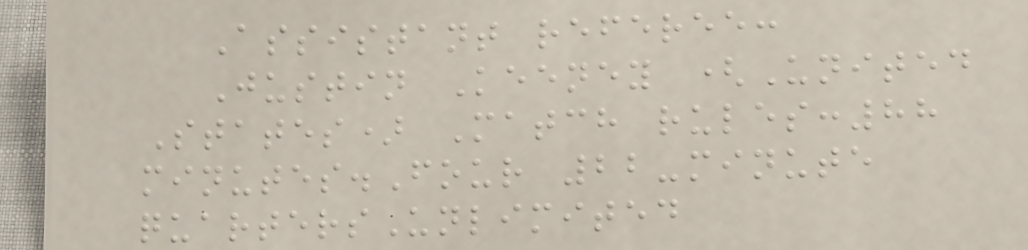Assistant referee:
Justin Keeney (United
States) Match rules:88
minutes.Four 22-minute
quartersUnlimited
